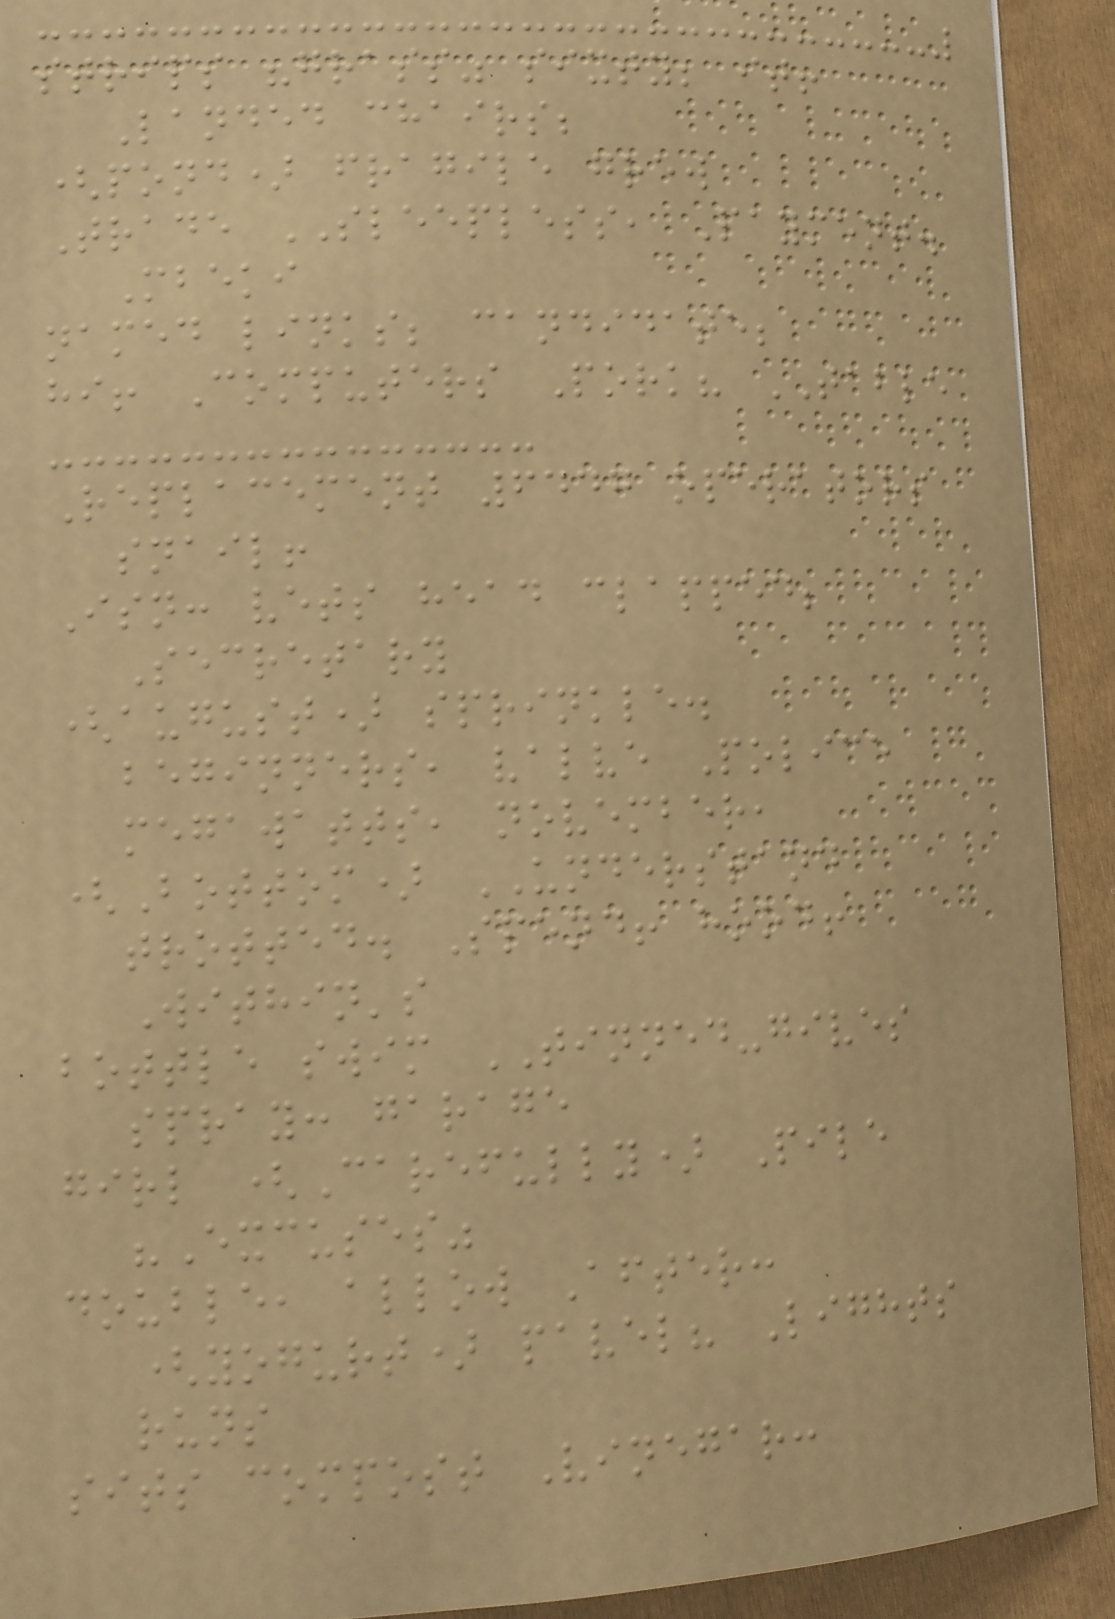strips "grass" sixty; it!
Landed chairs;
(pond) fragile grew
Trade SLEEPLESS, Payment.
Mbeki
named links; candidate;
hi! Computers Pork? TABLE
Replacement 6447 operators
snail!
Isn: vets head clapped;
Secretary
(august) sprinkle.
beginners, valve Police
megawatts, november,
(Bottom) UNDERSTAND
trotted. Spend! hood!
Within's
bottle swim TINNED-gives
spray: garage
girl (Carefully) Pile
"Excuses"
double, allow After:
(yogurt) pavel? Lights
runs
sits compost Vinegar:
